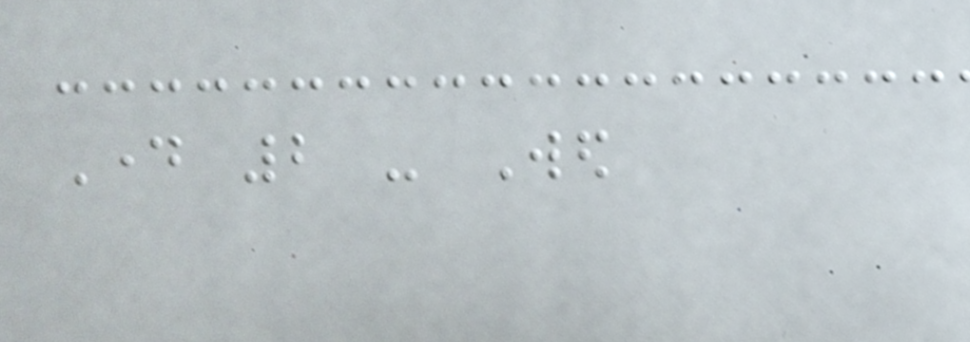Day 2 - Wed
